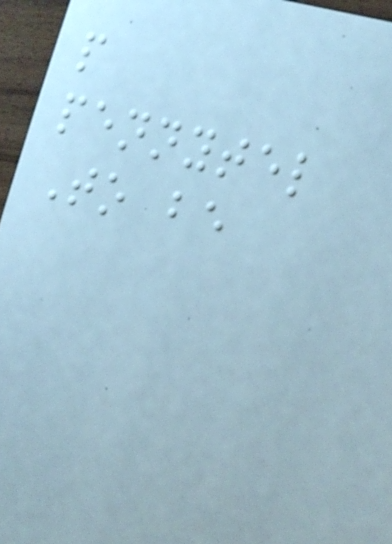p
pennytel
To be
